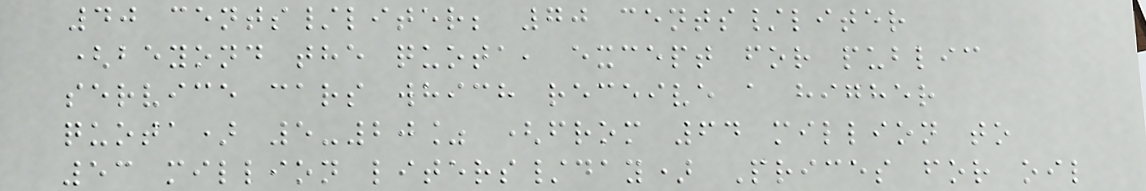40 cents/liter; 70 cents/liter
(beyond the quota, except for public
service cars which receive a higher
quota) 5-20% (from 64 million to
53 million liters/day) Prices for oil
